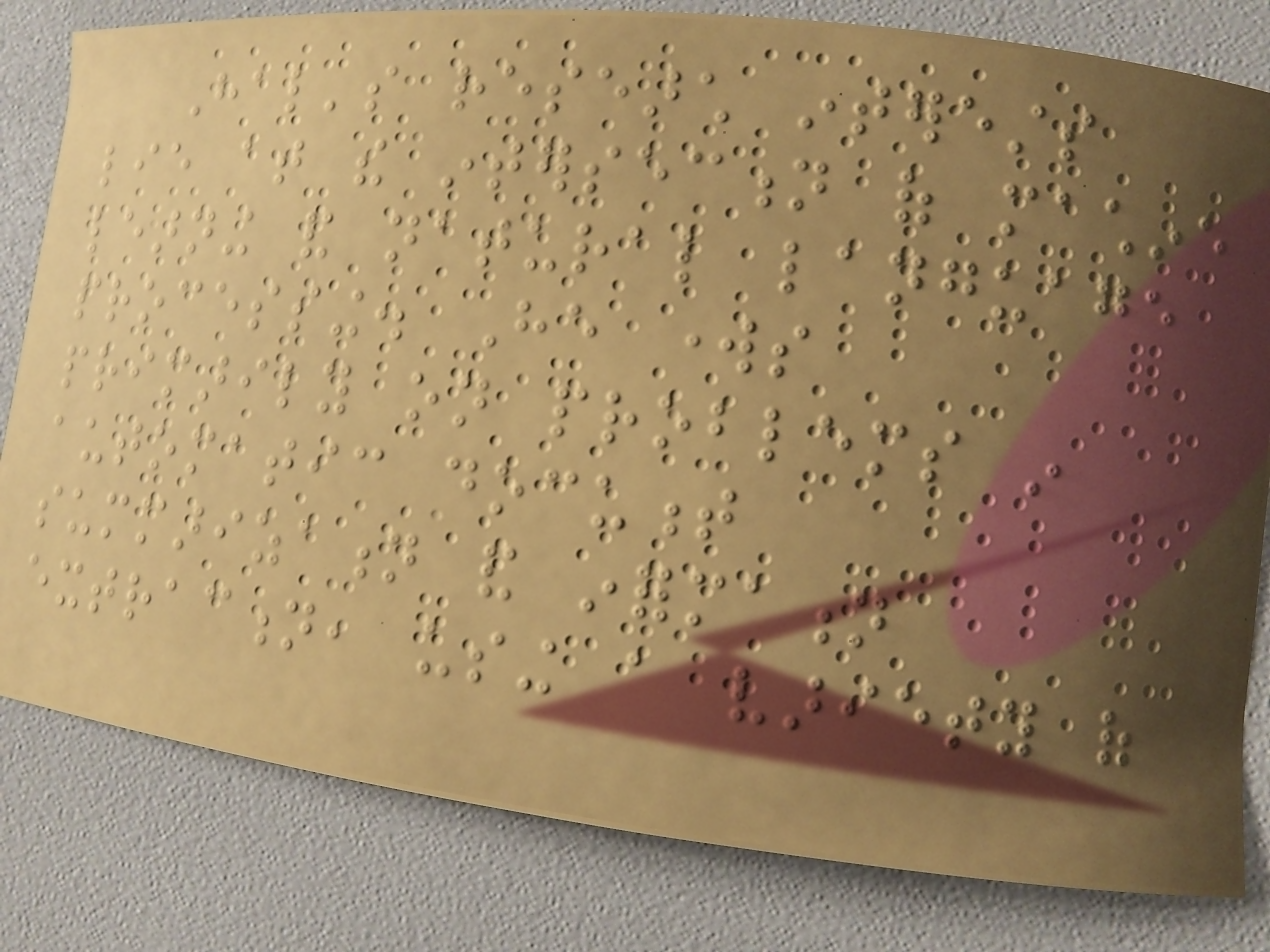Hal's research interests
lie at the intersection of machine
learning and natural language
processing. He works
primarily on problems in
automatic document
summarization and information
extraction, using a variety of
